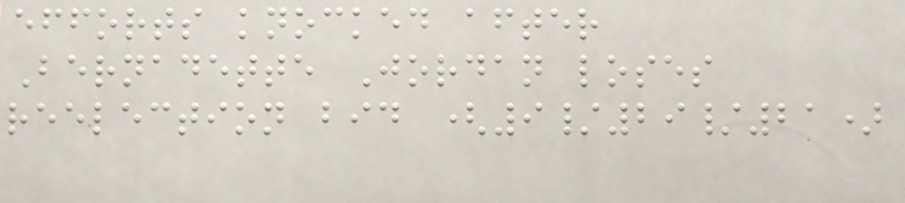efforts knocked after
Bernadette Jordan loses
reelection bid (9/29/21)
